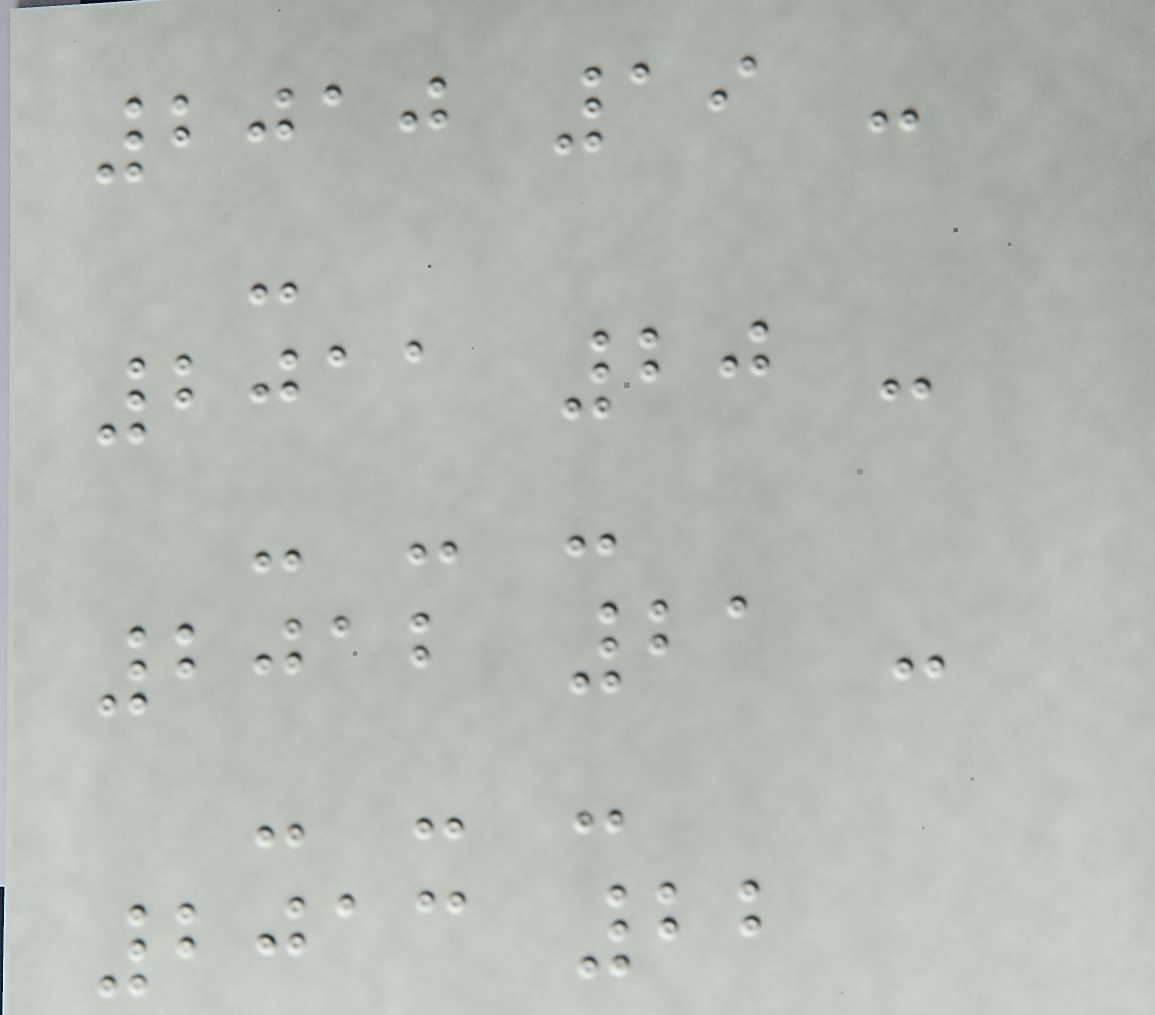2010 19 -
-
2011 20 -
- - -
2012 21 -
- - -
2013 22
